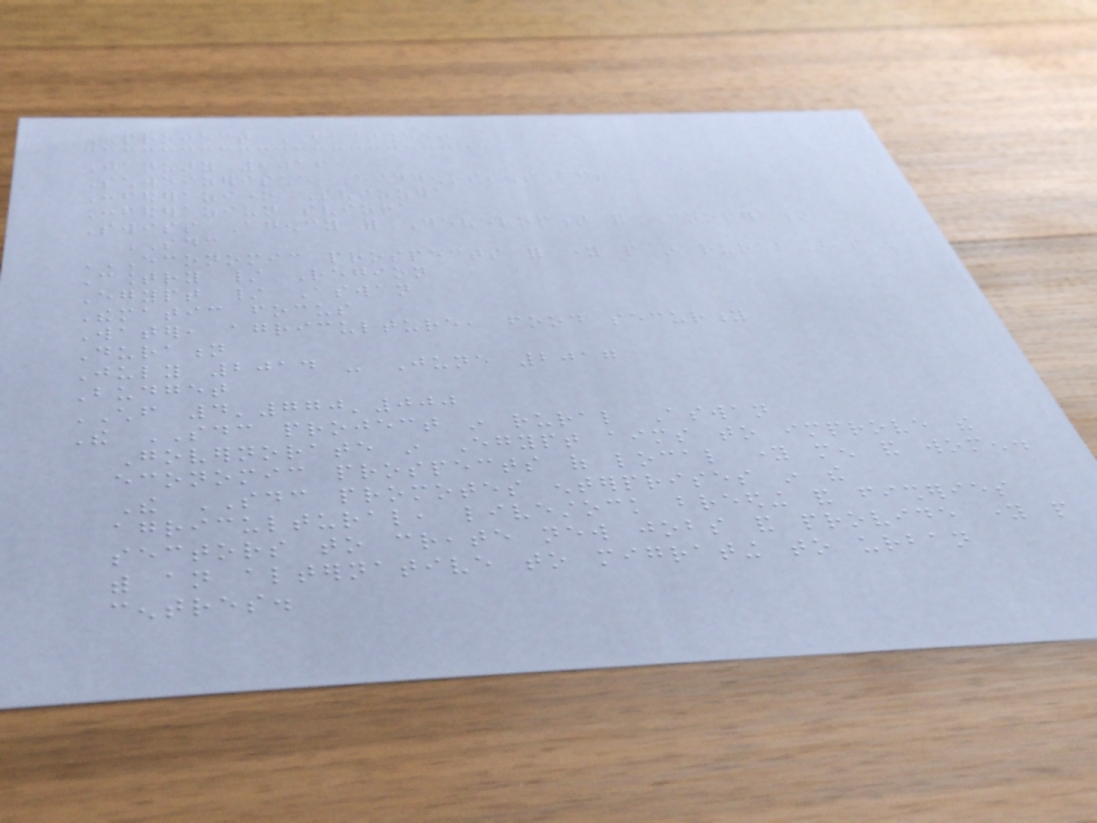PROJECT FACTSHEET
January 2016
Schweizerische Eidgenossenschaft
Confederazione Svizzera
Confederaziun svizra
Swiss Agency for Development and Cooperation
SDC
ECONOMIC PROSPECTS FOR YOUNG PEOPLE IN RURAL AREAS
Country / Region
Egypt / Aswan
Thematic focus
Water, agriculture, food security
Duration
July 2014 - June 2017
Budget
CHF 4'770'000
The SDC project in rural Aswan
Governorate in Egypt aims to improve the
economic prospects of local young men and women.
The SDC promotes enterprises in the
agricultural, livestock breeding and fisheries
sectors to create new jobs and provide young people
with an alternative to migrating to urban
centres.
